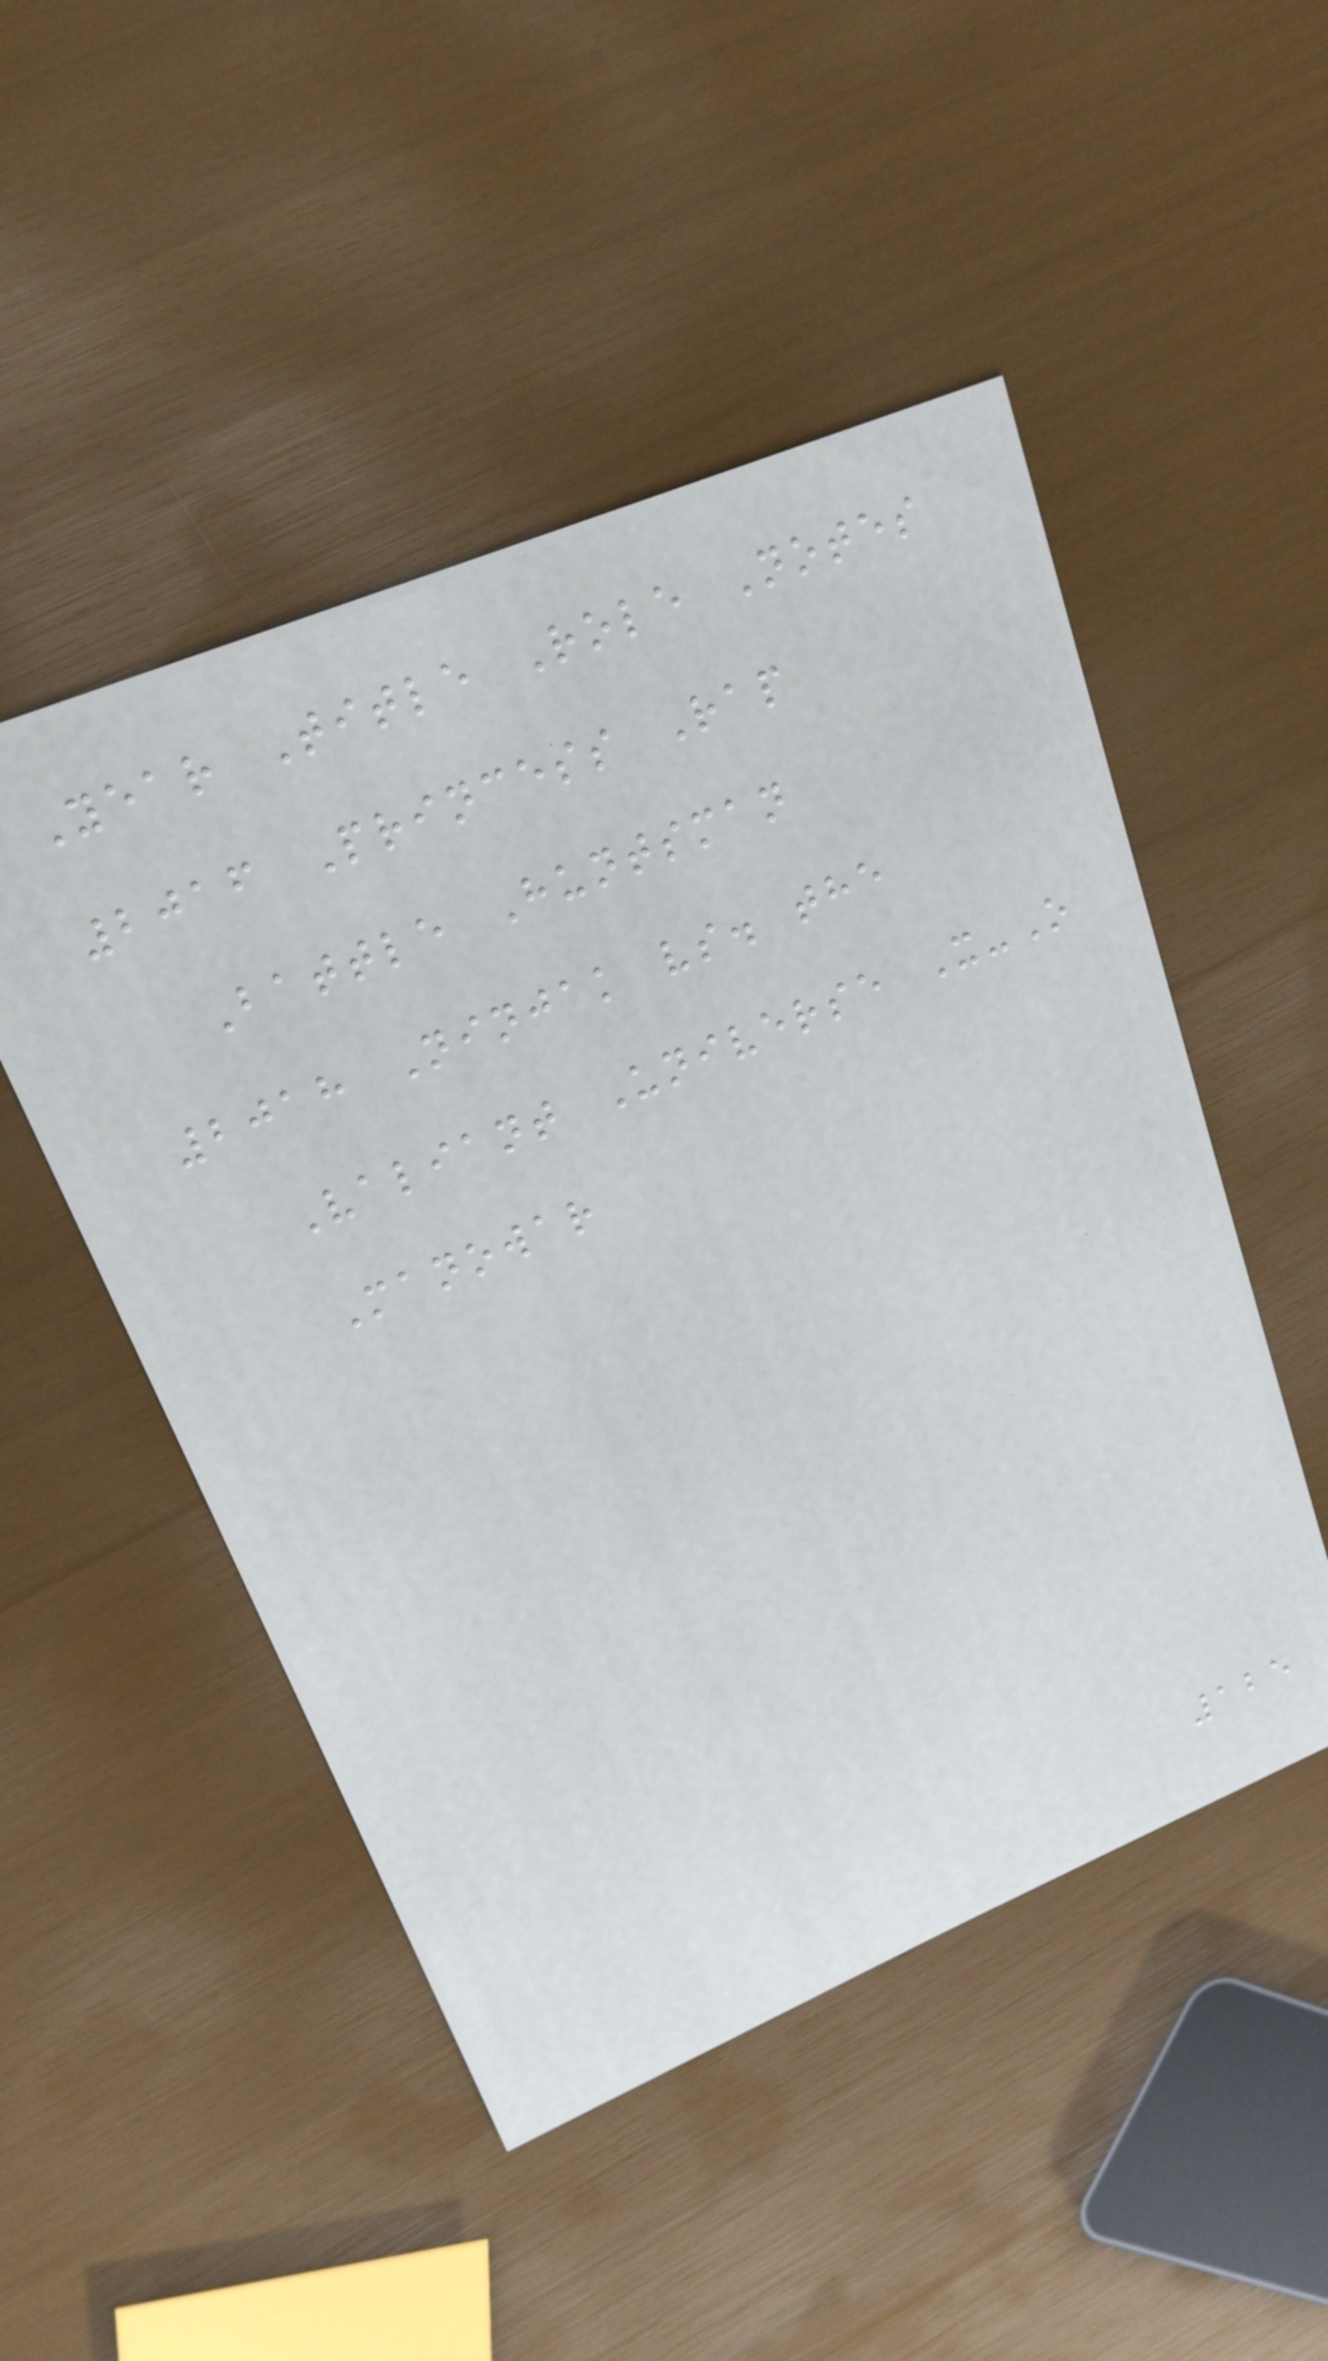Year Title Role Notes
2016 Princess Rap
Battle Huntsman
2018 Ninjak vs. the
Valiant Universe X-O
Manowar
125
